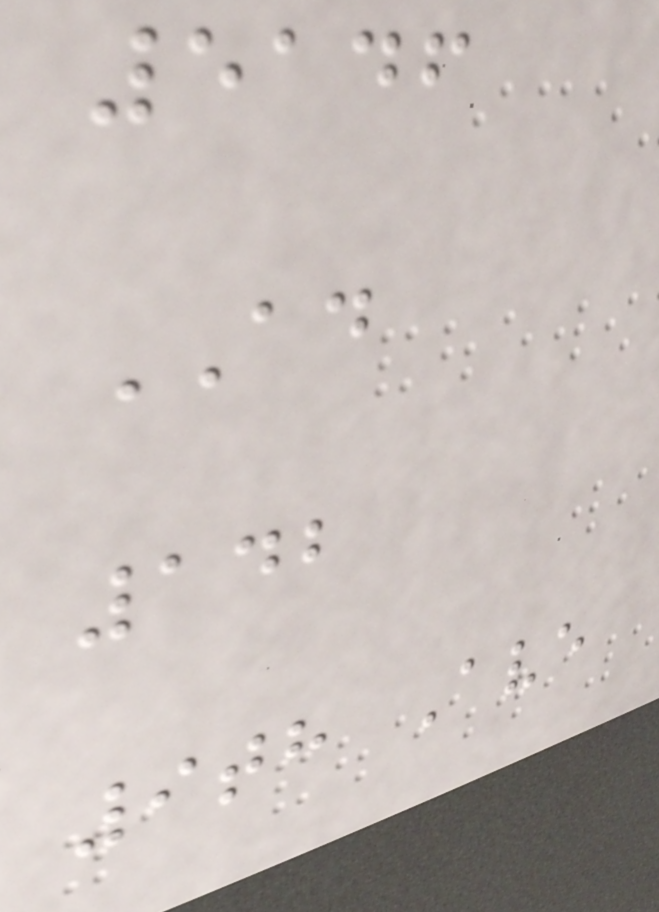5146
AD
142
9th Ave
